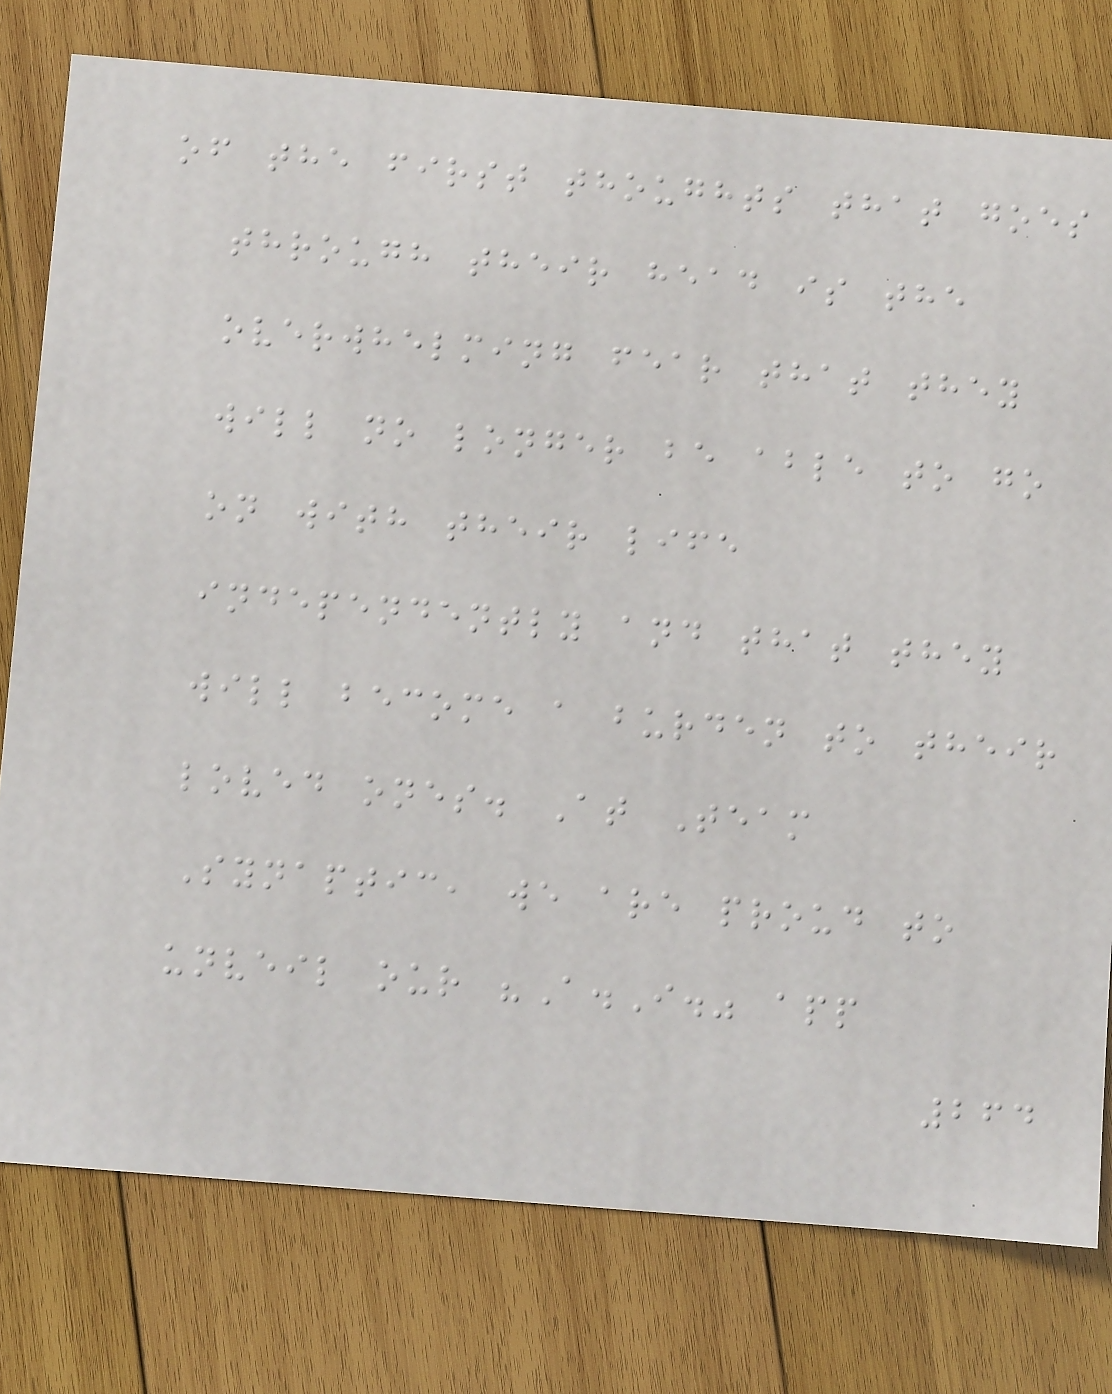of the first thoughts that goes
through their head is the
overwhelming fear that they
will no longer be able to go
on with their life
independently and that they
will become a burden to their
loved ones. At Team
Synaptic, we are proud to
unveil our "A.I." app
264
